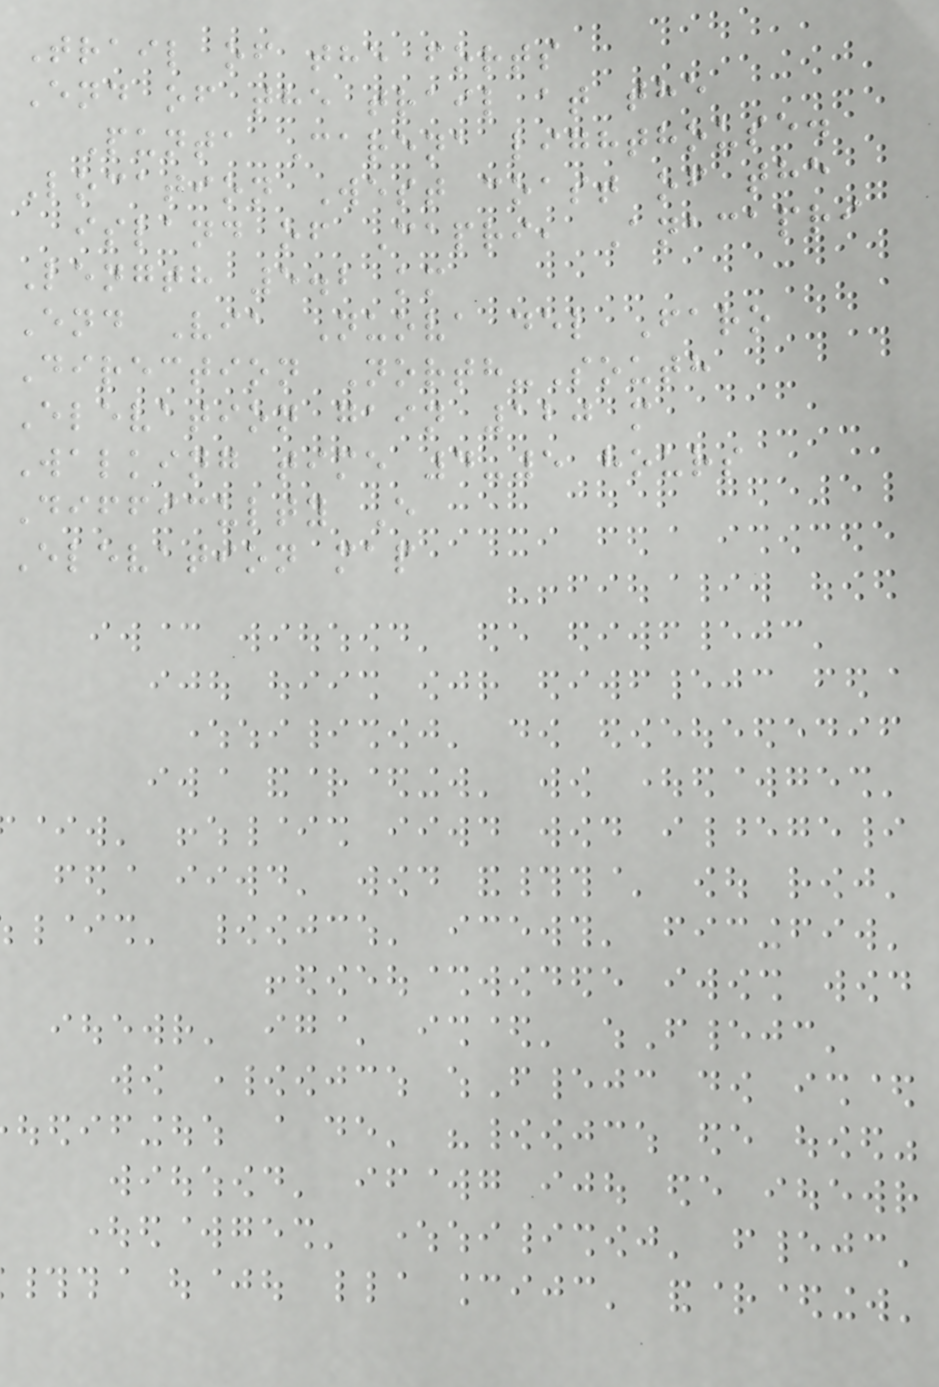Trail of the forts
End of the trail at the
Punta Carena lighthouse.
Location West coast of the
island of Capri, Anacapri
Length 5.2 km
End Via Nuova del Faro
Direction North-South
Elevation gain 120 m
Walking time 4-5 hours
Difficulty E
Elevation map
